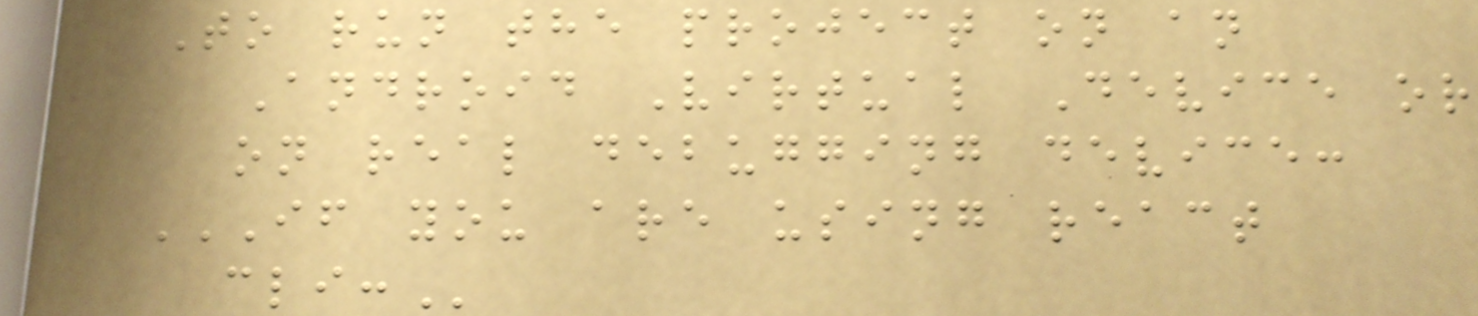To run the project on an
Android Virtual Device or
on real debugging device:
IF YOU ARE USING REACT
CLI:
